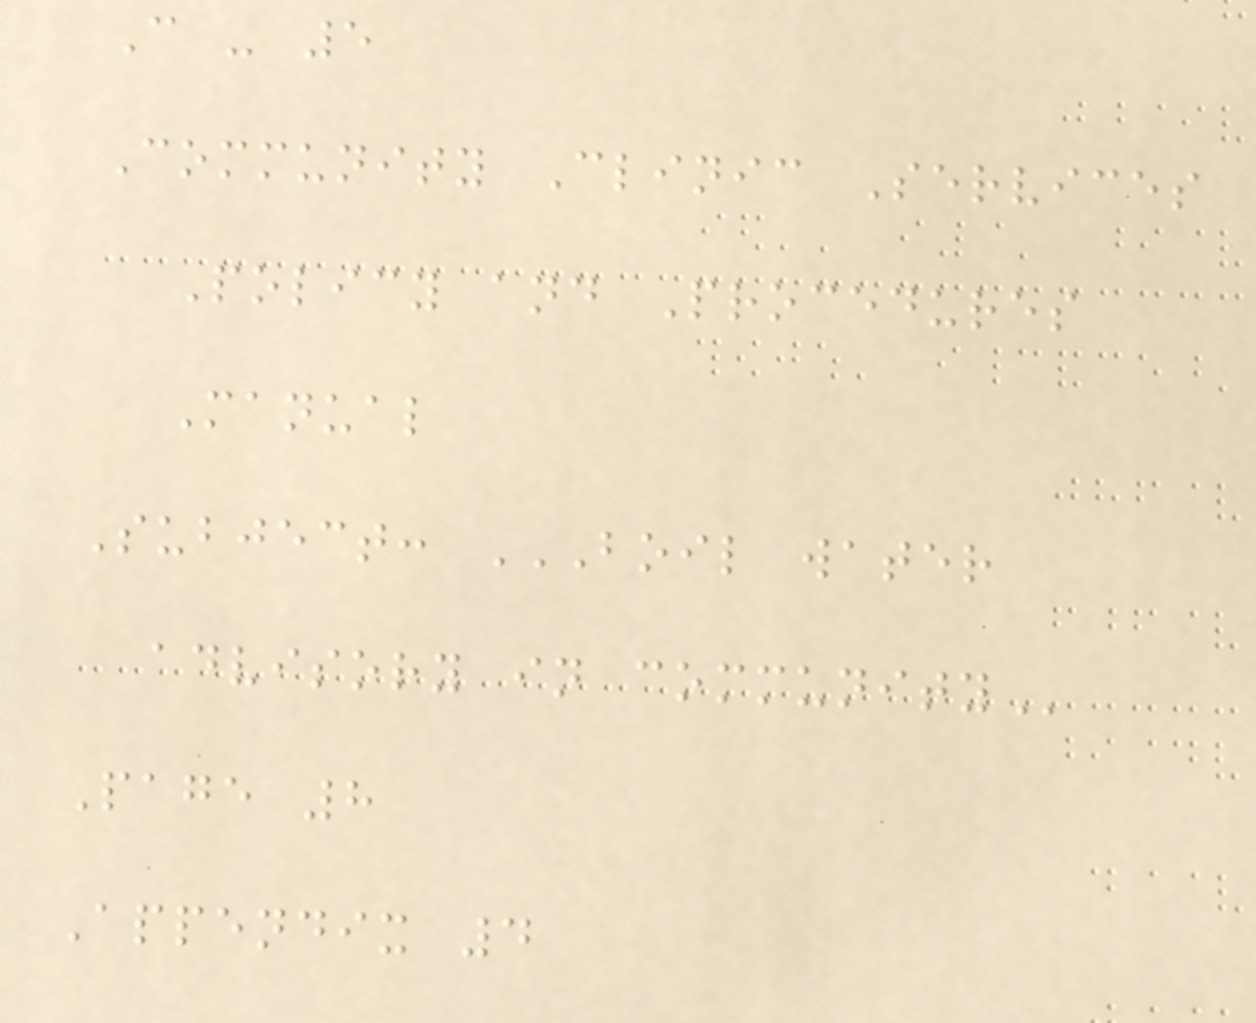C - 5
Community Clinic Services
Policy and Procedures
Manual
Subject: BOIL WATER
ADVISORY IN COMMUNITY
Page 8
Appendix 4
